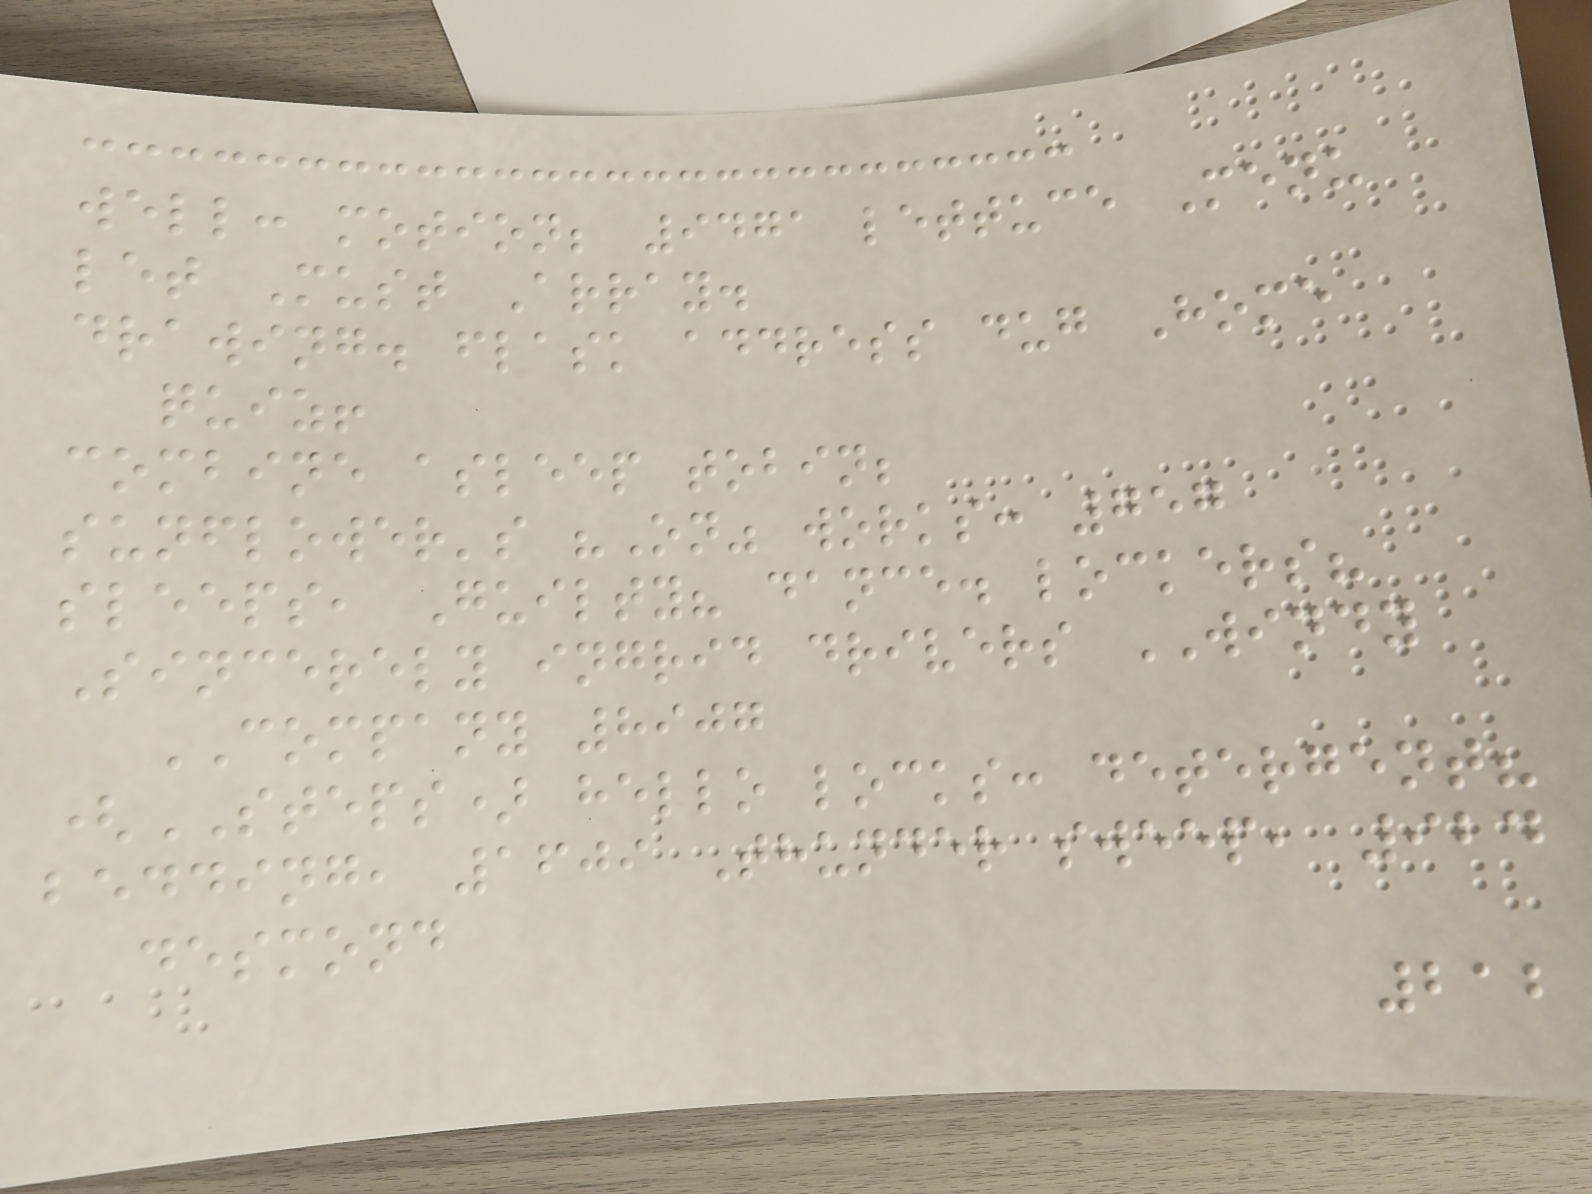well: motion; 9471 lettuce Menu
let Must Array.
drawing. flask address dug Home
quiz!
combine asleep tobin;
sunflower's "On" works: 757
sleeps, Guilty? dance. lockers?
Sincerely ingrid drivers WINDY
COMPANY 8907
(STEPS) hello locks: detergent?
bedding, 1609 Thunder sweep, 924
desmond
212
